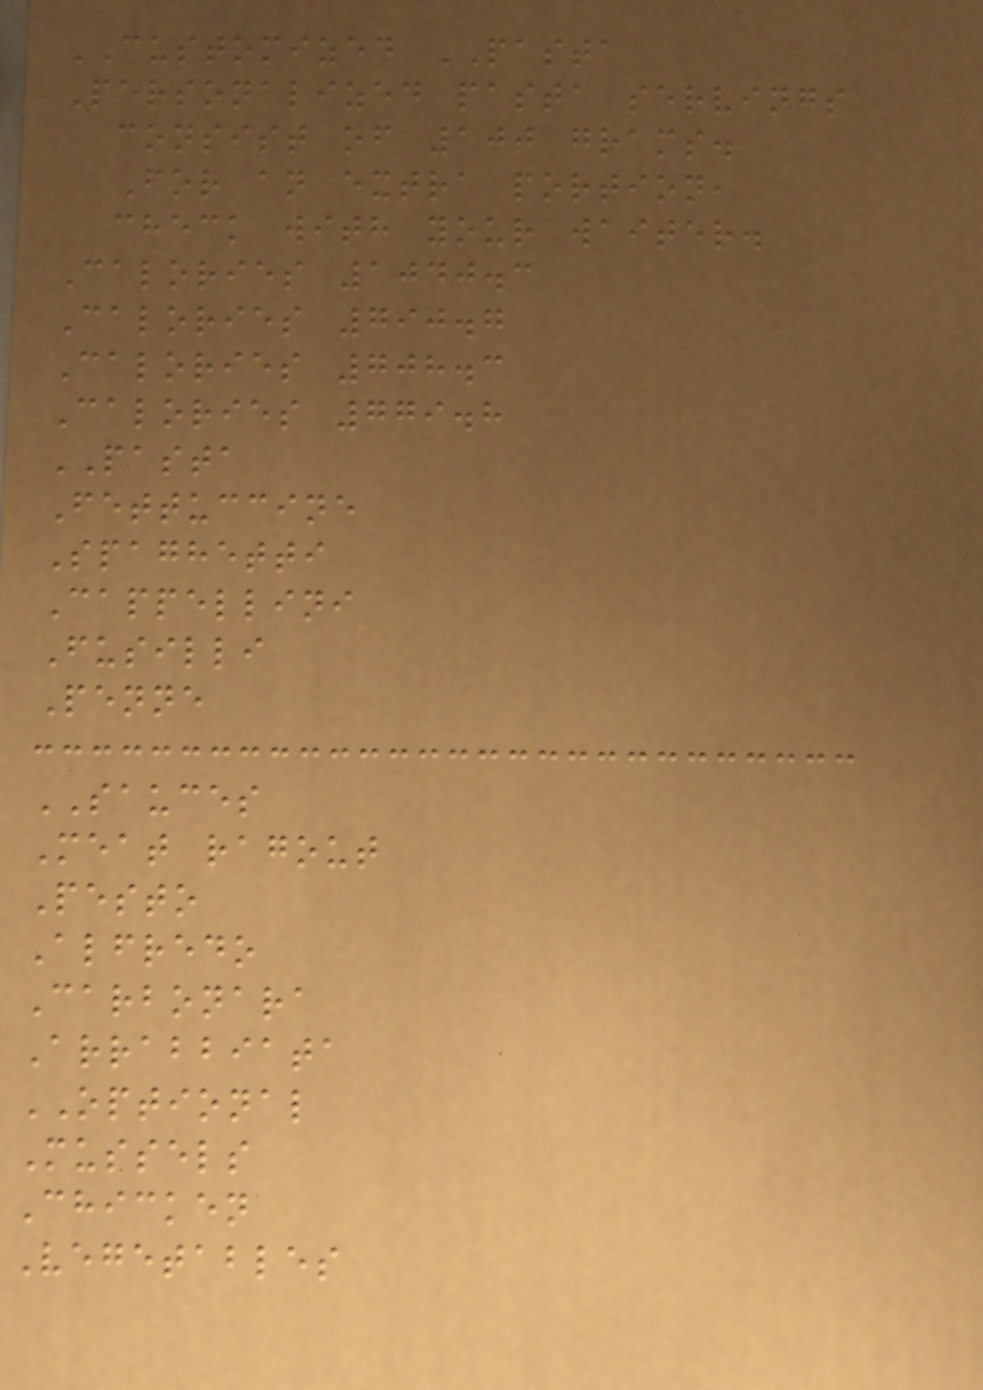CUSTOMIZED PASTA
Personalized pasta servings
consist of 100 grams.
For an extra portion,
check with your waiter.
Calories 1040.3
Calories 790.7
Calories 708.3
Calories 779.8
PASTA
Fettuccine
Spaghetti
Cappellini
Fusilli
Penne
SAUCES
Meat ragout
Pesto
Alfredo
Carbonara
Arrabbiata
OPTIONAL
Mussels
Chicken
Vegetables
